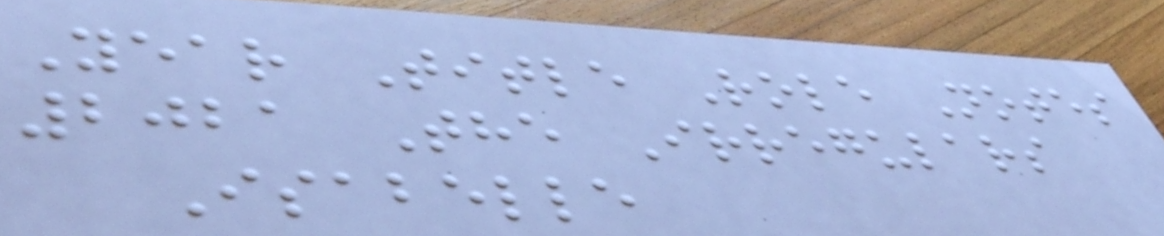Year Title Role Notes
2021 The Irregulars
Isabelle
